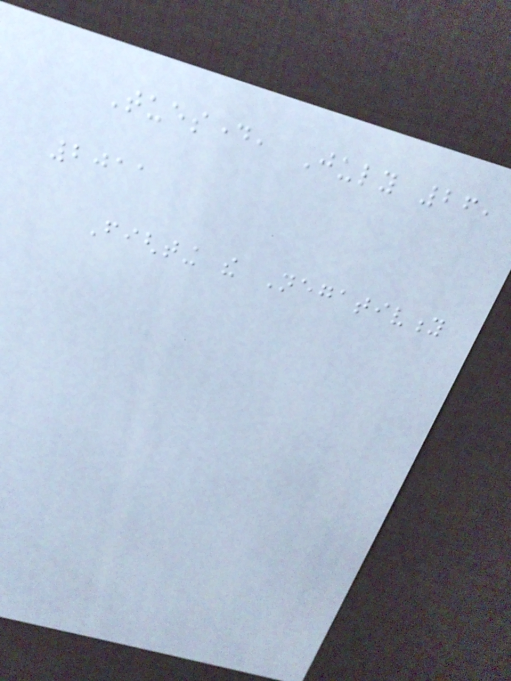Tuesday, July 26,
2011
Fighting the Negativity
